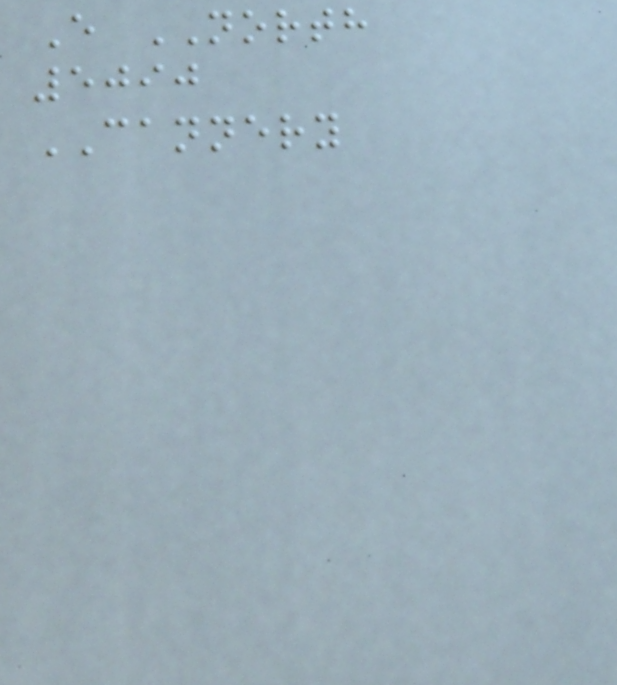E NORTH
5090
CANNERY
